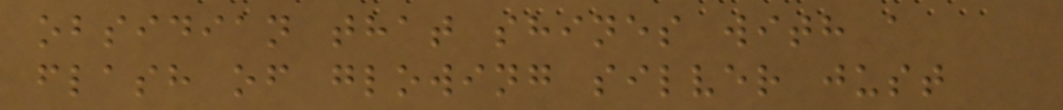obsidian that shines with a
flash of glowing silver just
